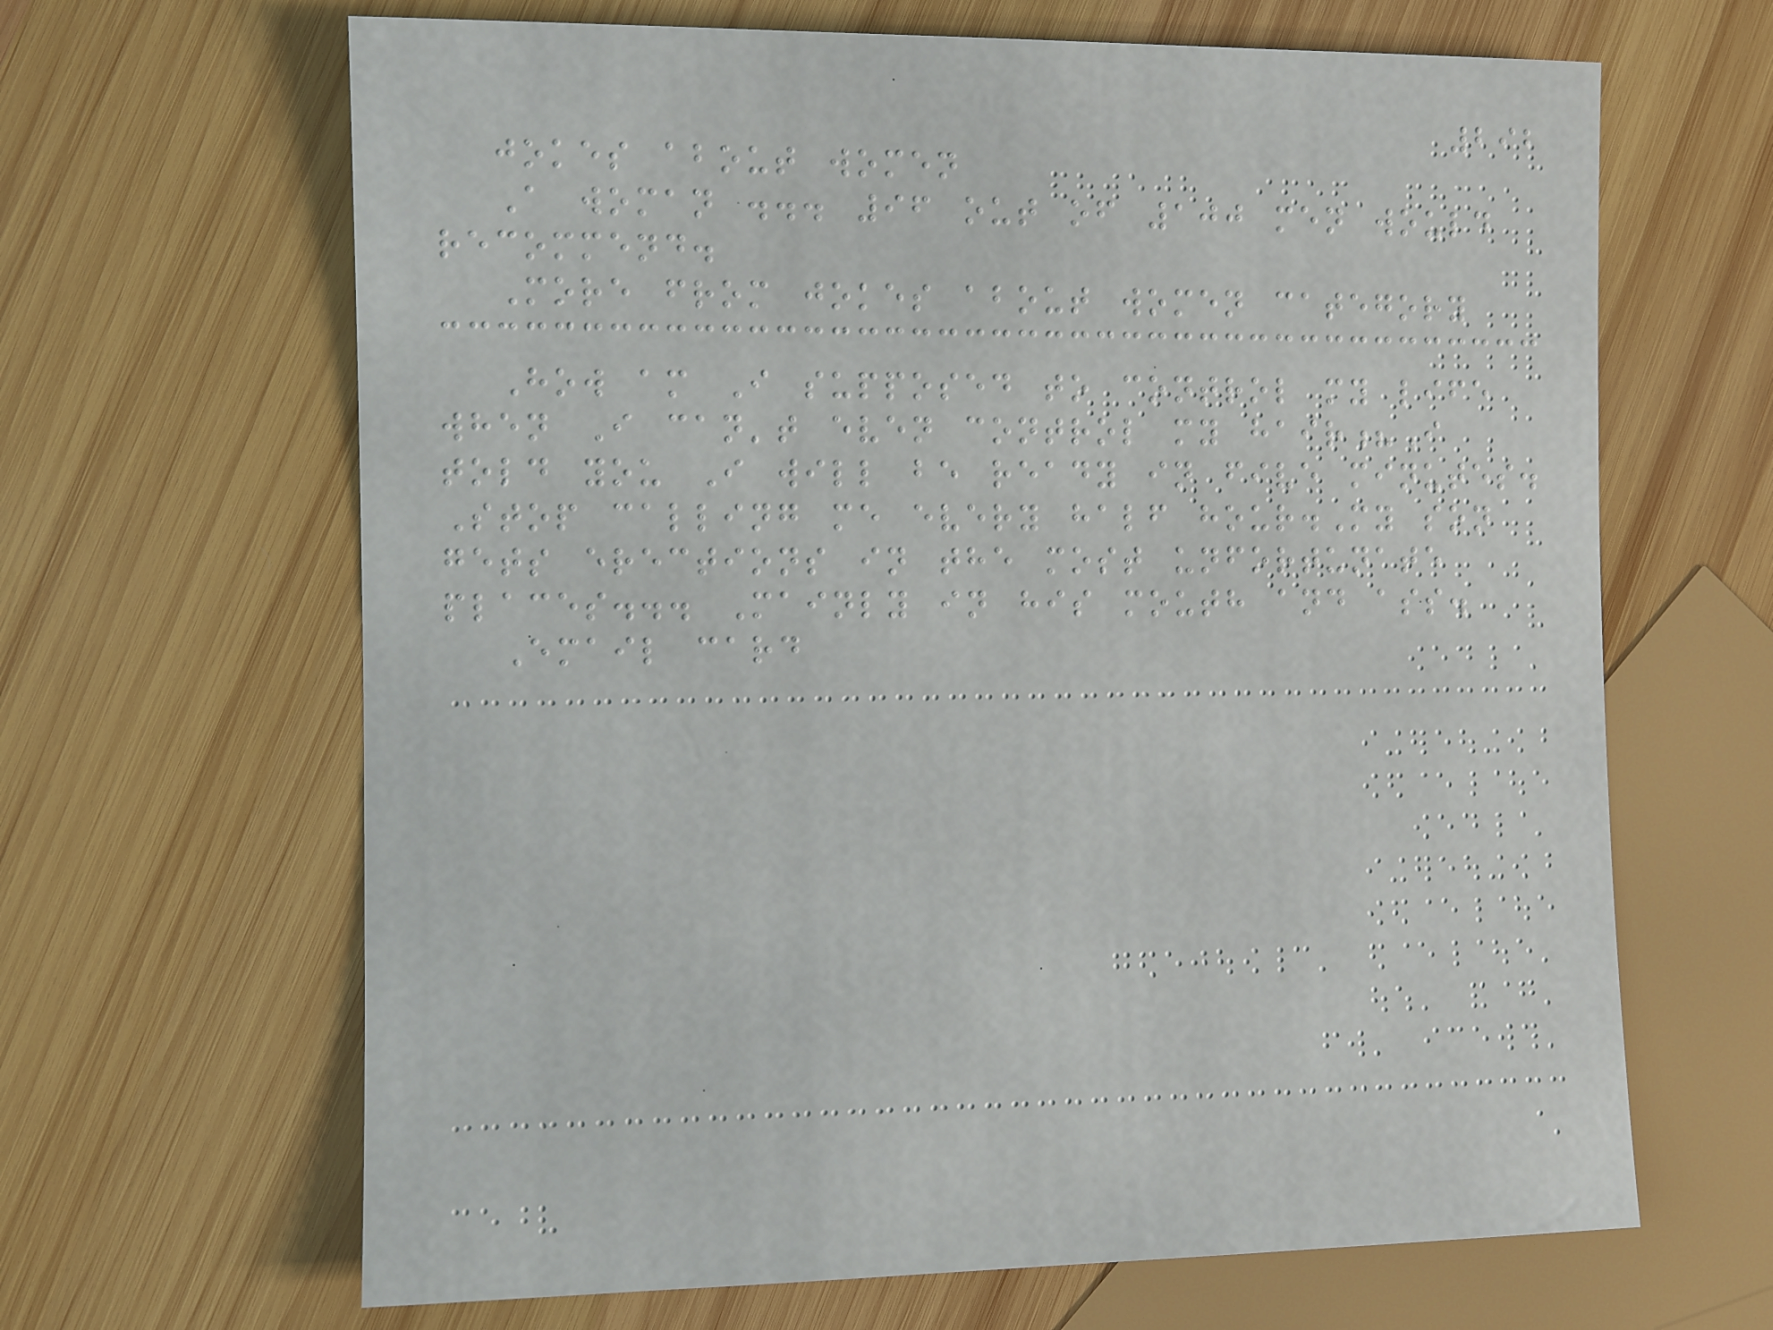292
jokes about women
A woman ... 96 out of 100 men would
recommend.
More from jokes about women category
How am I supposed to control my life
when I can't even control my hair?I
told you I will be ready in five minutes.
Stop calling me every half hour.My son
gets erections in the most unfortunate
places... Mainly in his mouth and ass.
Email card
